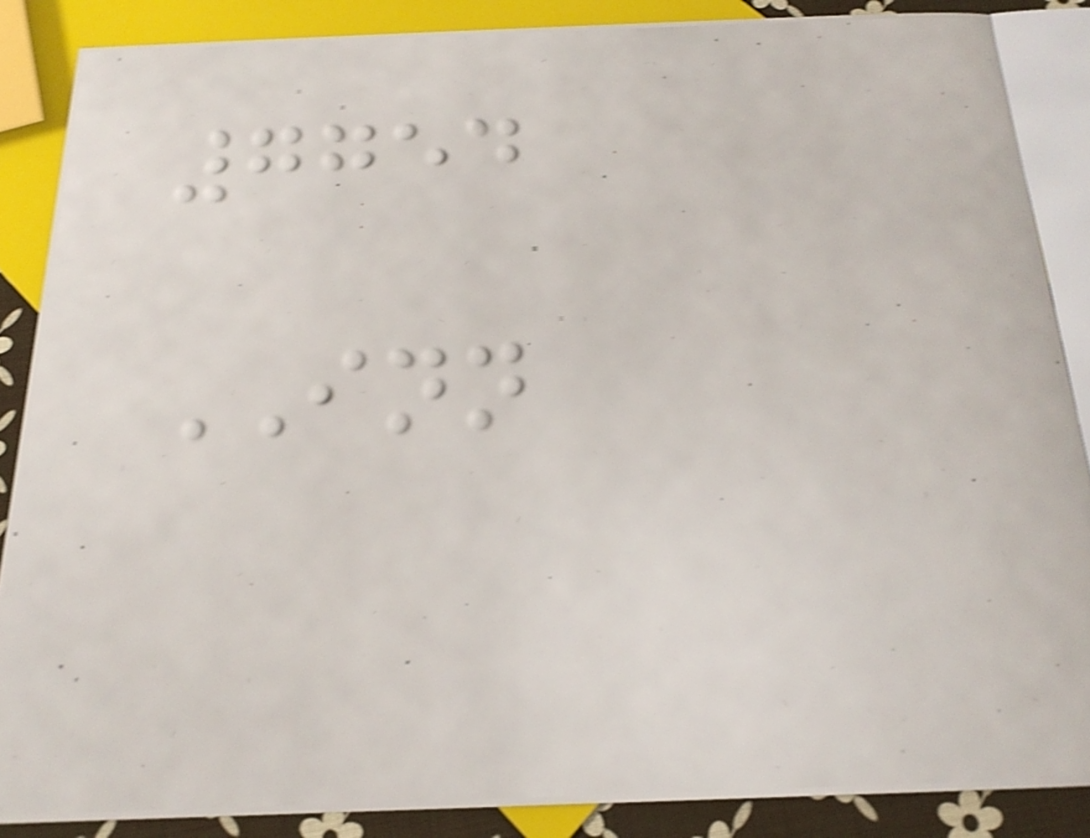7754
INN
